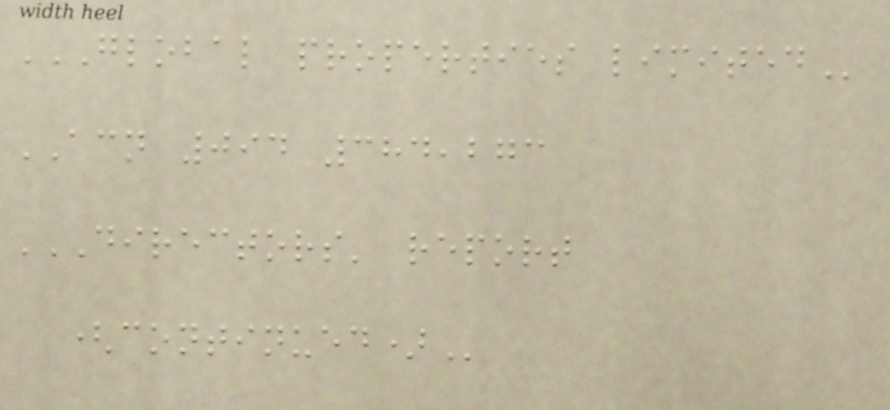GLOBAL PROPERTIES LIMITED
ACN 094 384,273
DIRECTORS' REPORT
(CONTINUED)
